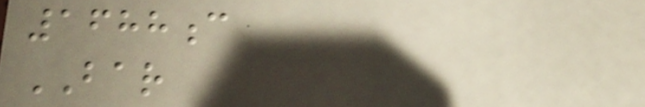1688c
BAR
